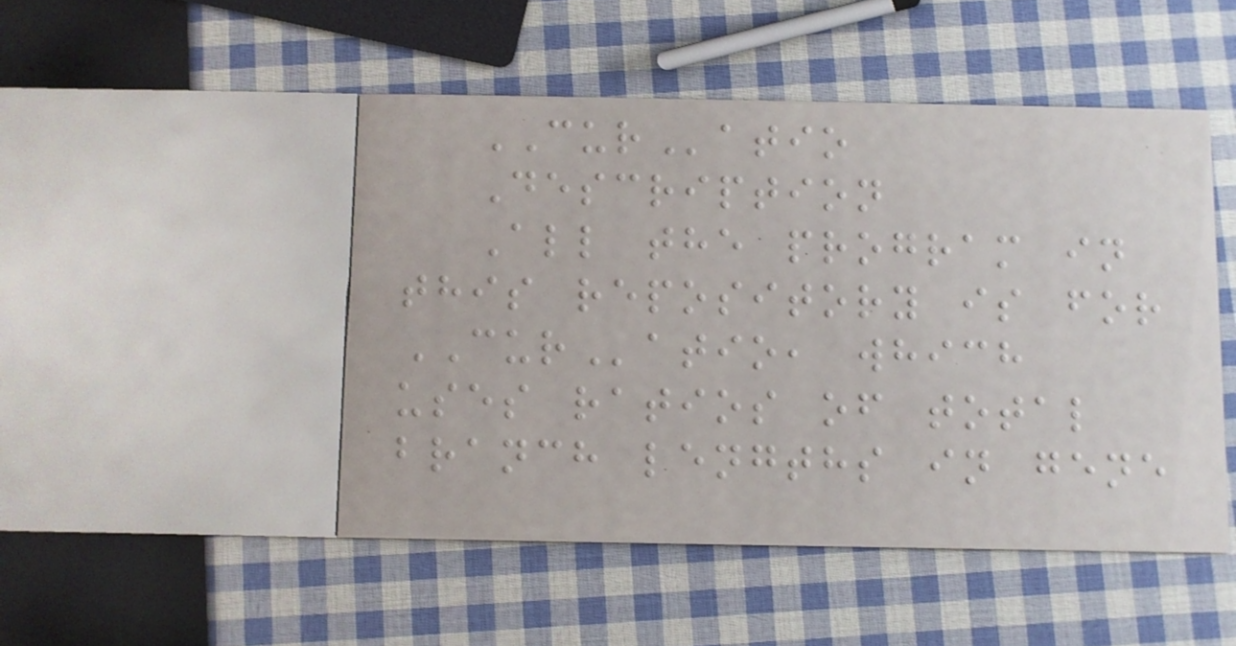CURatio
Description
All the program in
this repository is for
CURatio, which
uses ratios of total
branch lengths in gene
